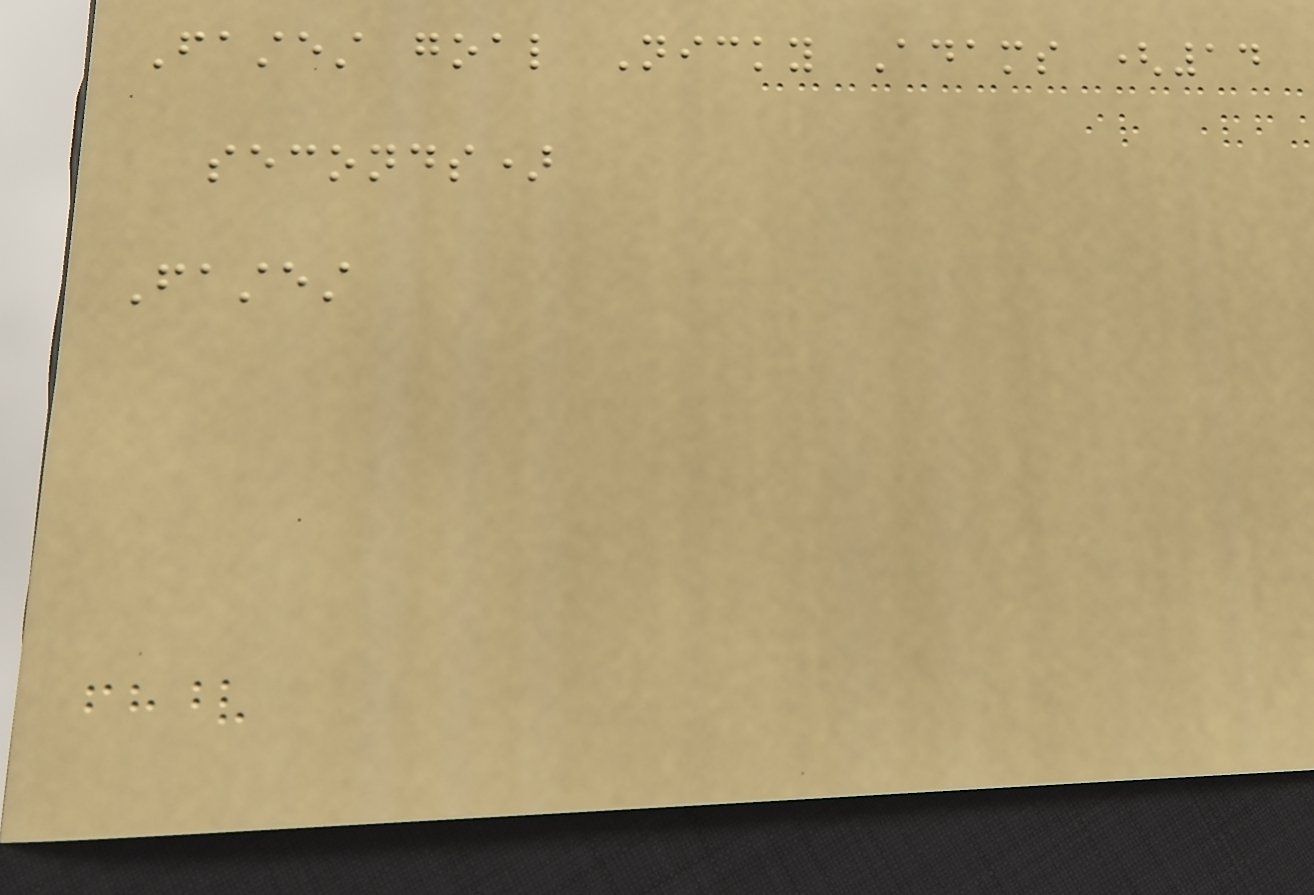Fastest goal Nicky Adams (14
seconds)
Fastest
